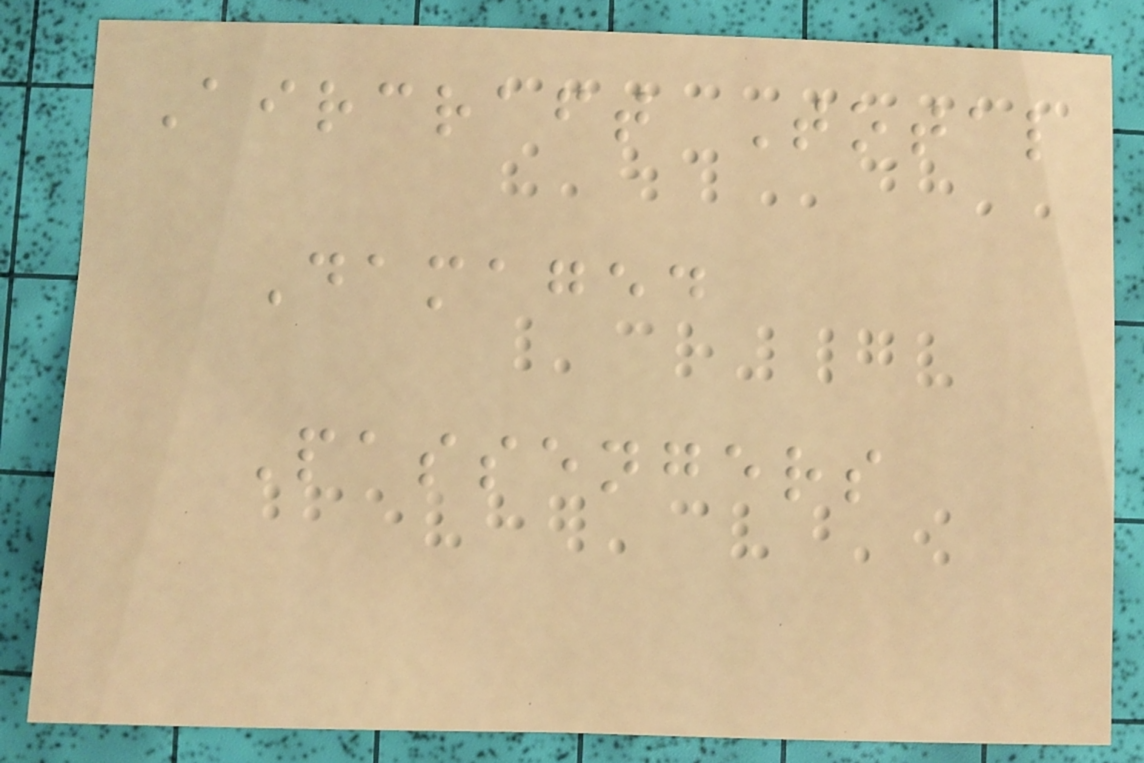Aircraft Total
Damaged
Passengers
